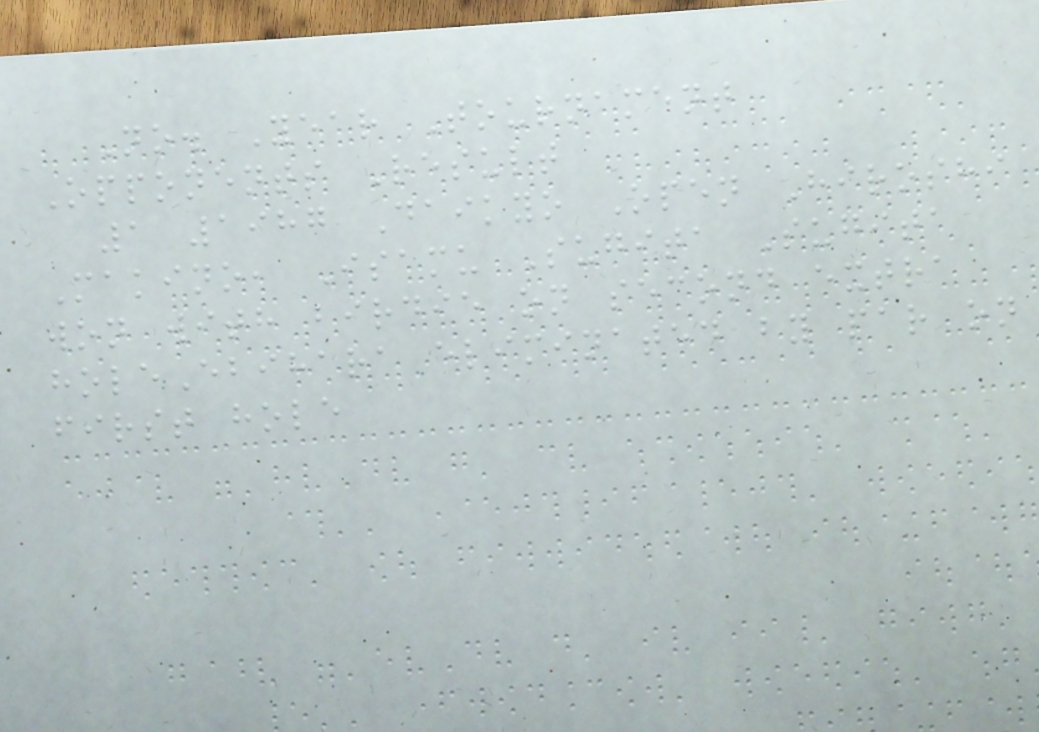No. Year Tournament
Opponents Result
1 1987 Daikyo Open Hiroshi
Makino, Isamu Sugita Sugita
won with birdie on second extra
holeEbihara eliminated by par on
first hole
